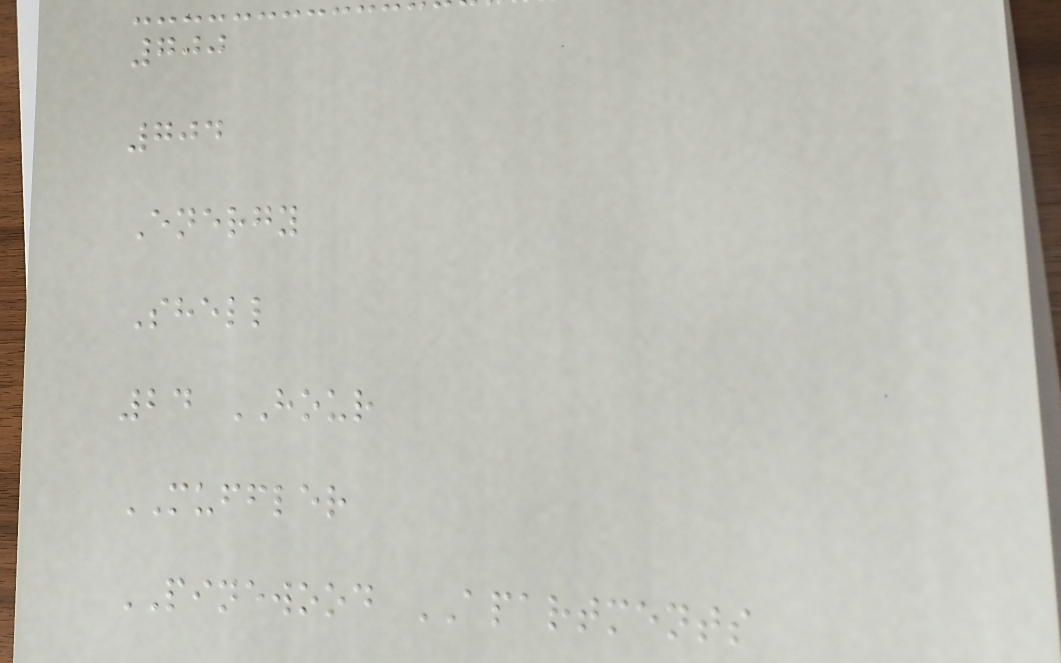700
704
Energy
Shell
24 HOUR
MUFFLER
PINEWOOD APARTMENTS
